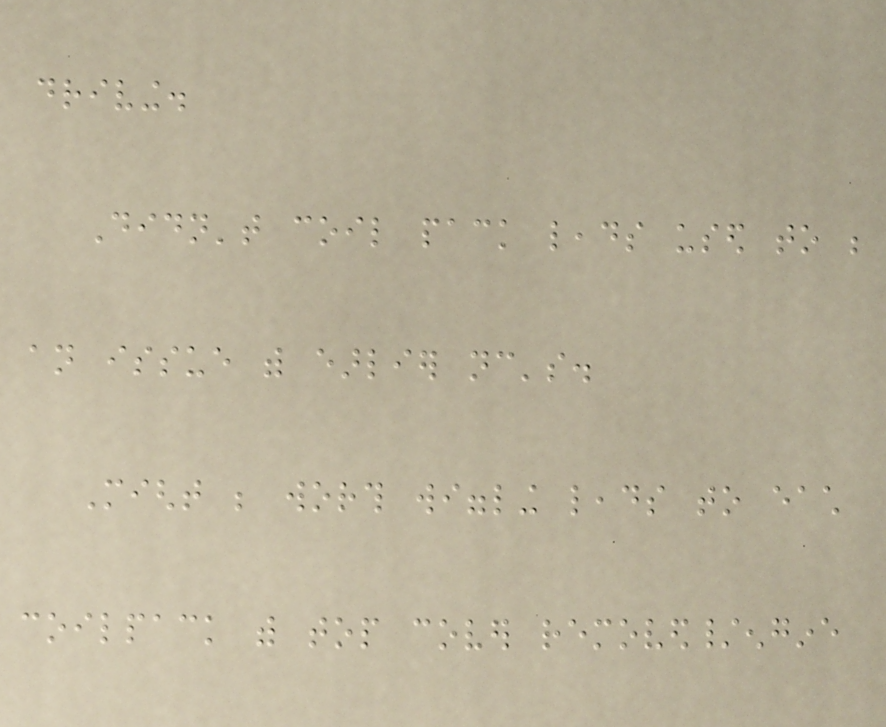driving.
Didn't coil pack leads used to be
an issue with earlier nc's.
Might be worth wiggling leads to each
coilpack with top cover removed/engine
